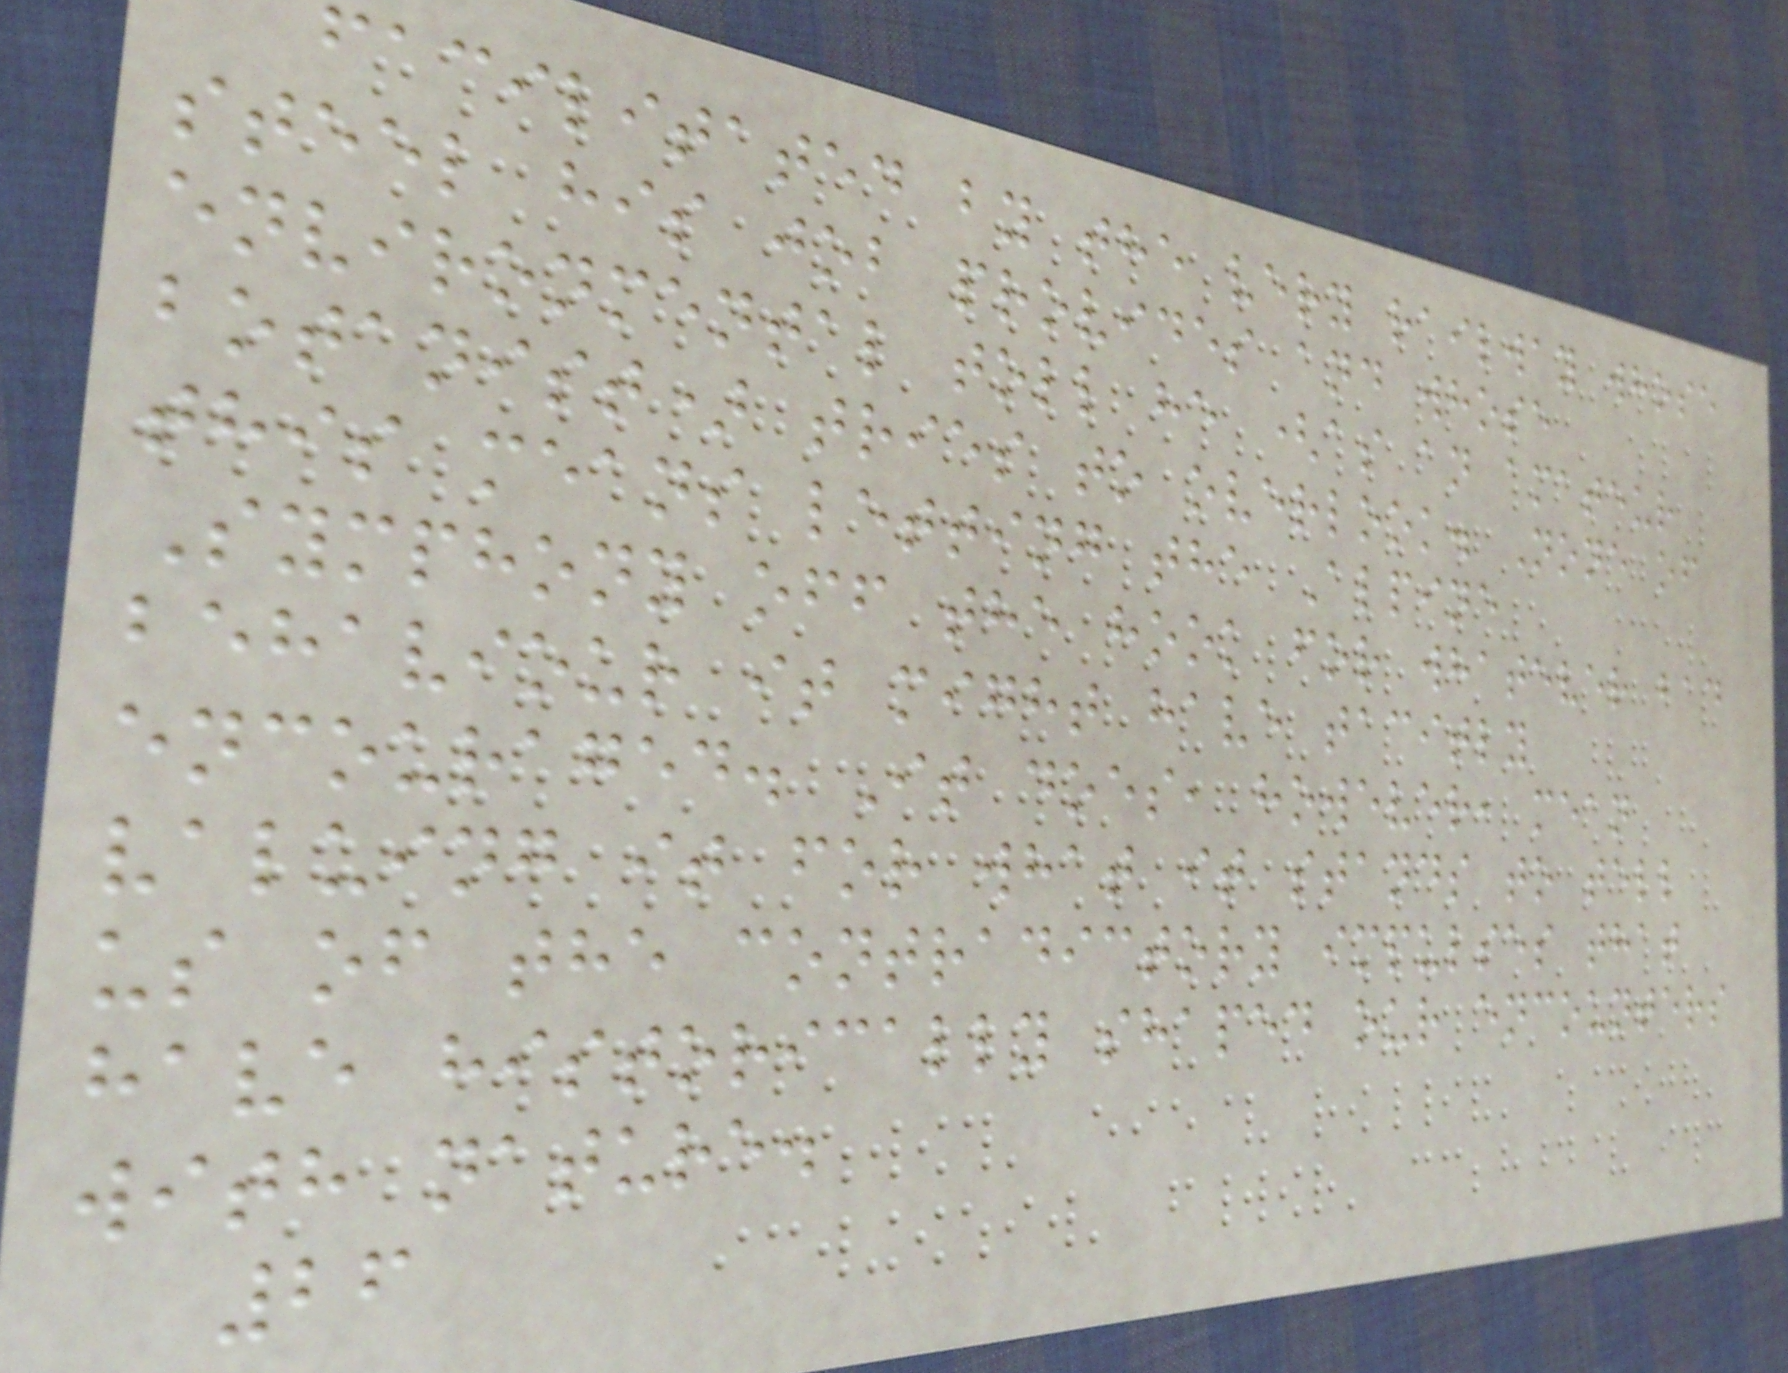facilitated by the very railway whose
steel his job provides and whose
environmental toll he (as an amateur
botanist) tries to overlook. None of
this means letting the Alpine
Symphony off the hook for whatever bad
behaviour it might have tacitly
encouraged. It does, however, mean
valuing it for what it stands to tell
us of the contradictory impulses that
have historically shaped our encounters
with nature.
26
